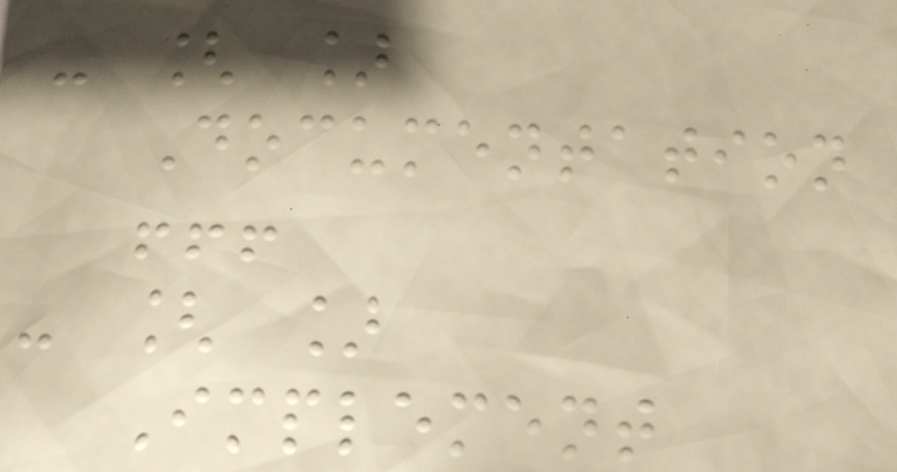- [ ]
Documentation
!!!
- [ ]
Implement
